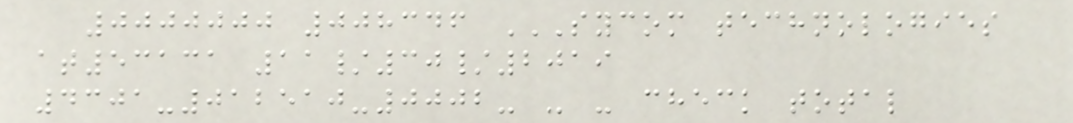0000000 008346 SYCOM TECHNOLOGIES
AT53131 11/30/2019
4301-012510-0002- - - CHECK TOTAL
